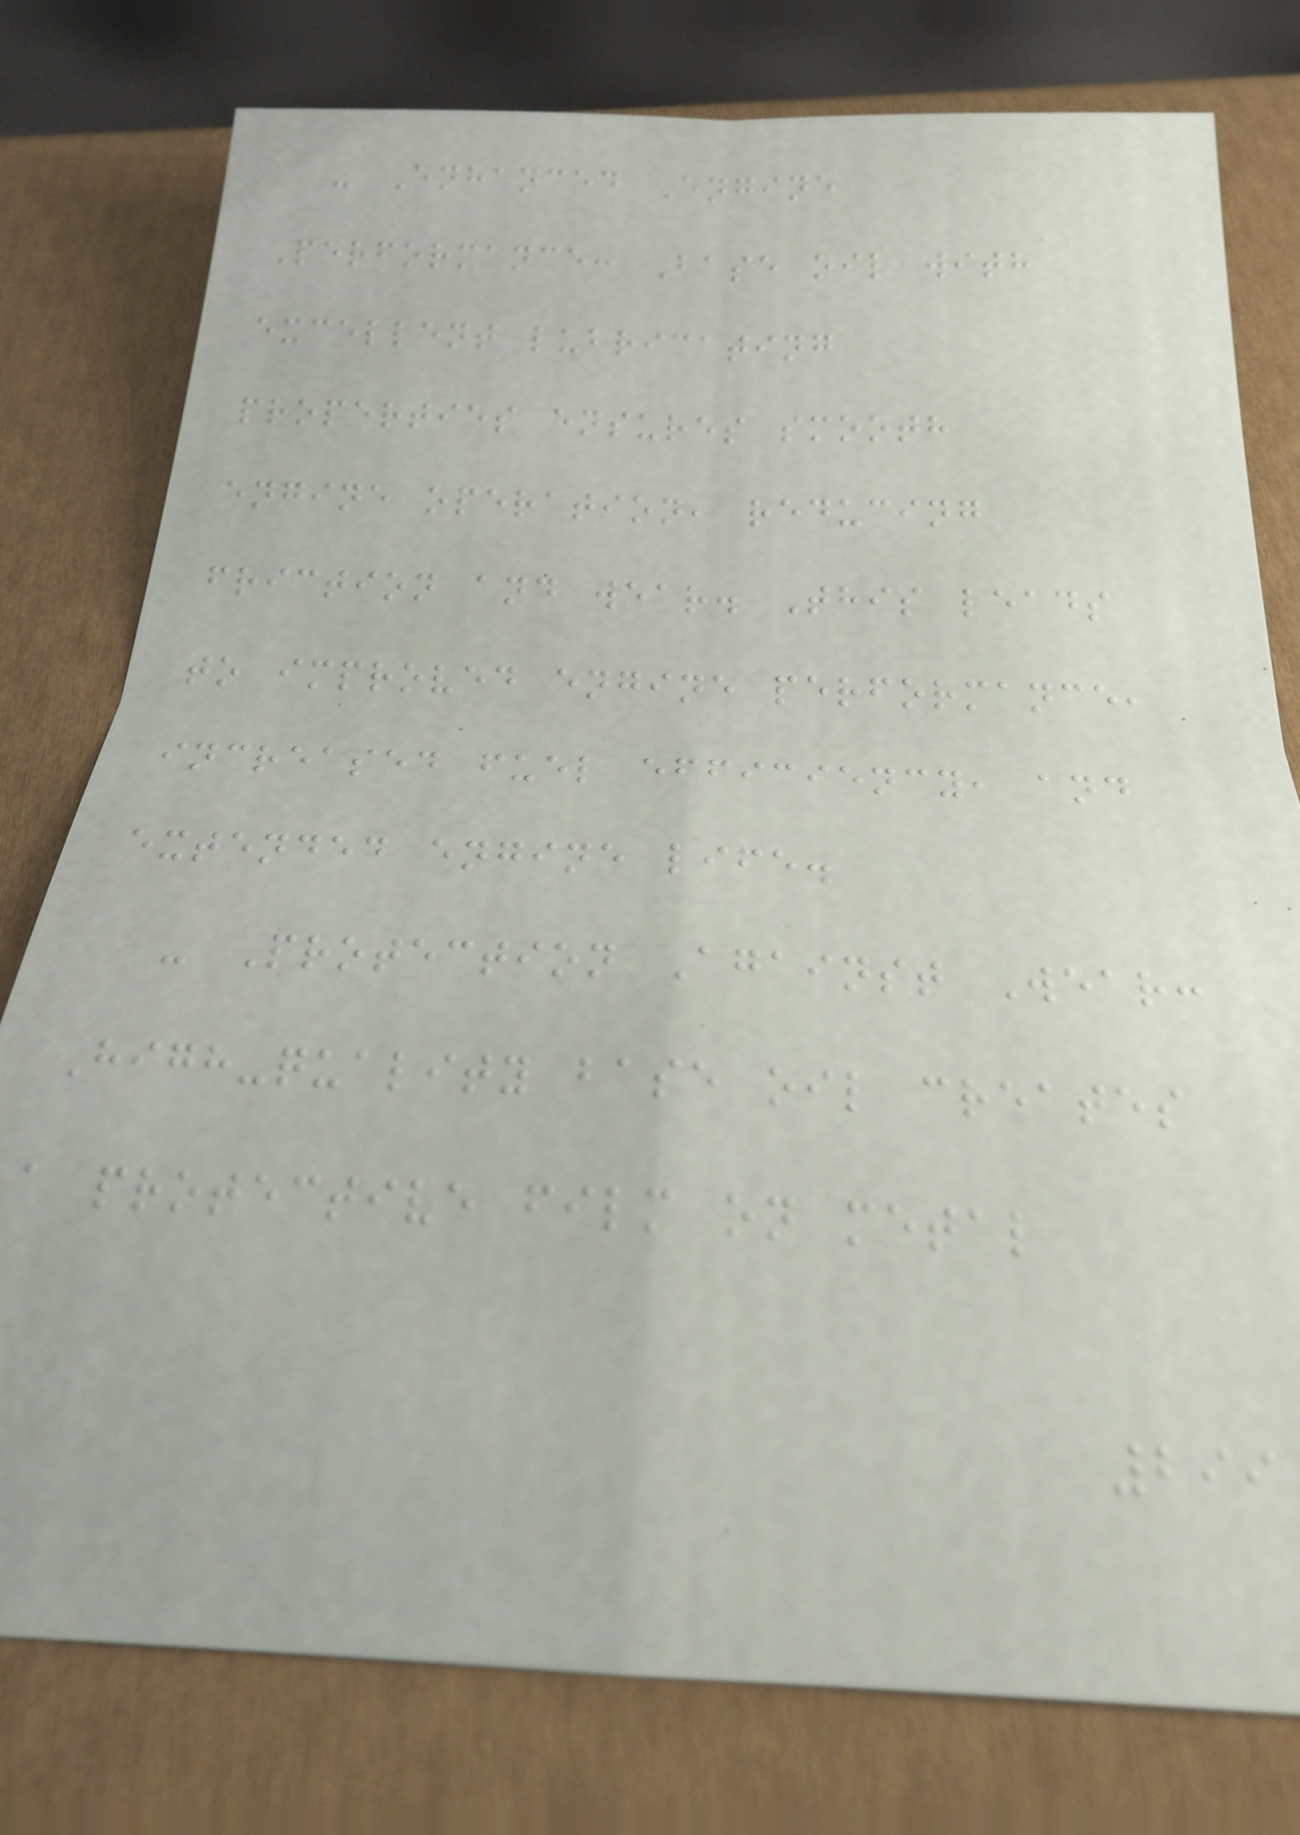- Enhanced Engine
Performance: Base oil with
excellent lubricating
properties ensures smooth
engine operation, reducing
friction and wear. This leads
to improved engine performance,
increased fuel efficiency, and
extended engine life.
- Protection Against Wear:
High-quality base oil creates
a protective film on metal
299
